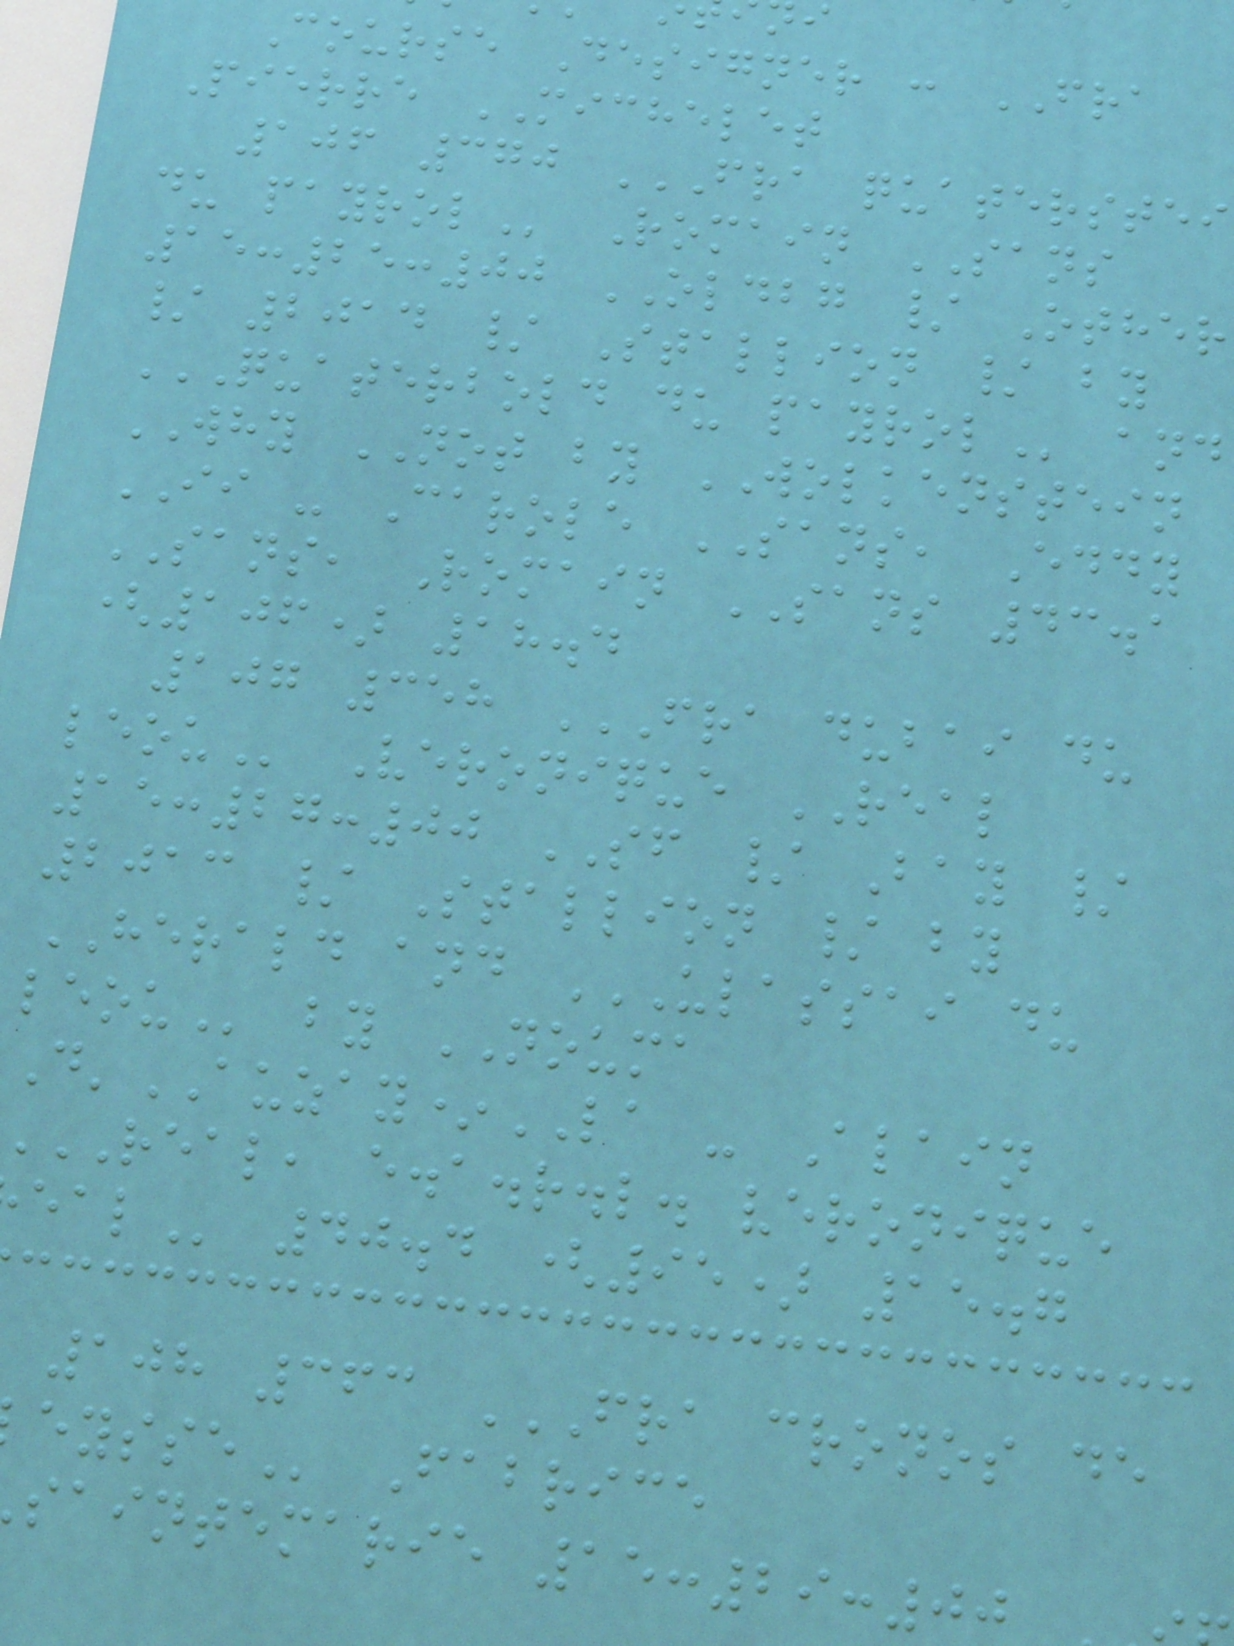Course Designer : FRA
Pierre MICHELET
15:25:00 OLDBG / Other
/ 2014 / Stallion / by
QUATERBOLD DU PAYROL and
WHY NOT by WOLKENSTEIN
II - Carole SANS, Eddy
SANS, Romain SANS 43.1
(106) 18.4
107 358 FRA DUBAI DU
Veronique REAL
15:27:00 SF / Bay /
2013 / Stallion / by
HERALD and ULASSAI DU
by NOUMA
D'AUZAY*LA - Alain
REAL, e.a.r.l. veronique
40.4 (95) 15.7
108 363 FRA CRONOS DE
Fabrice
saintemarie 15:29:00
